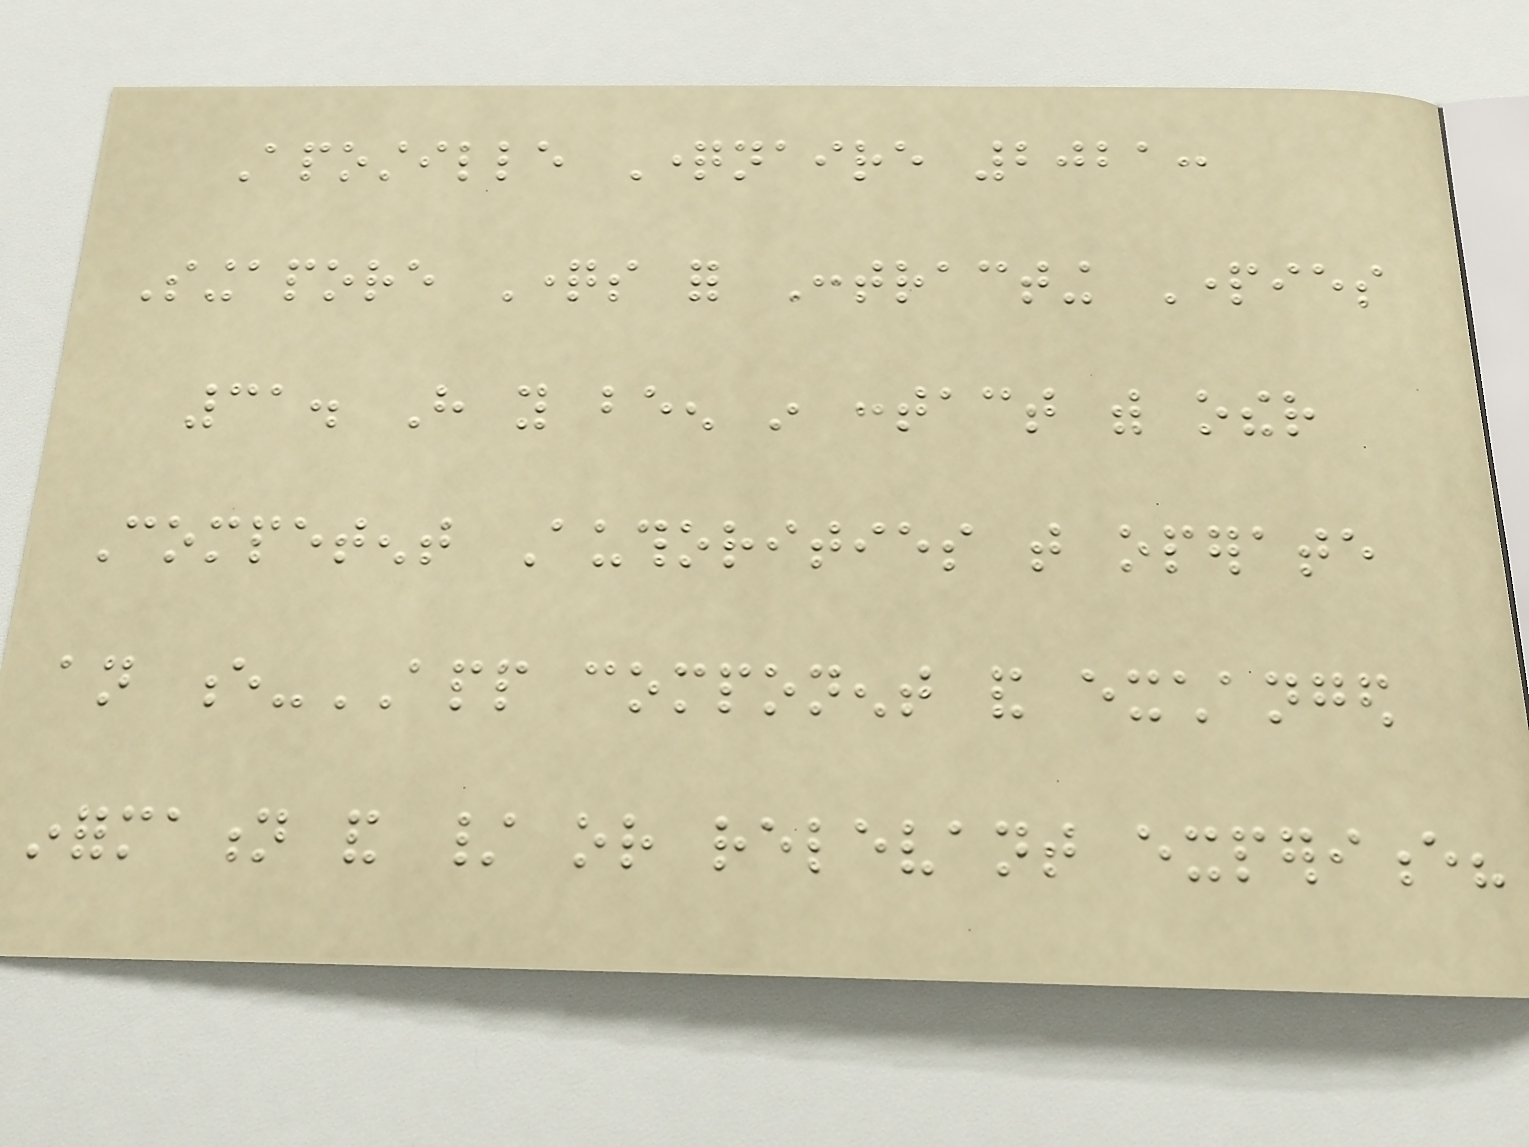Apostille Questionnaire 2021:
Singapore Questions for Contracting Parties
31. Have you been in contact with other
Competent Authorities that operate
an e-APP component and exchanged
information and / or relevant experience?
